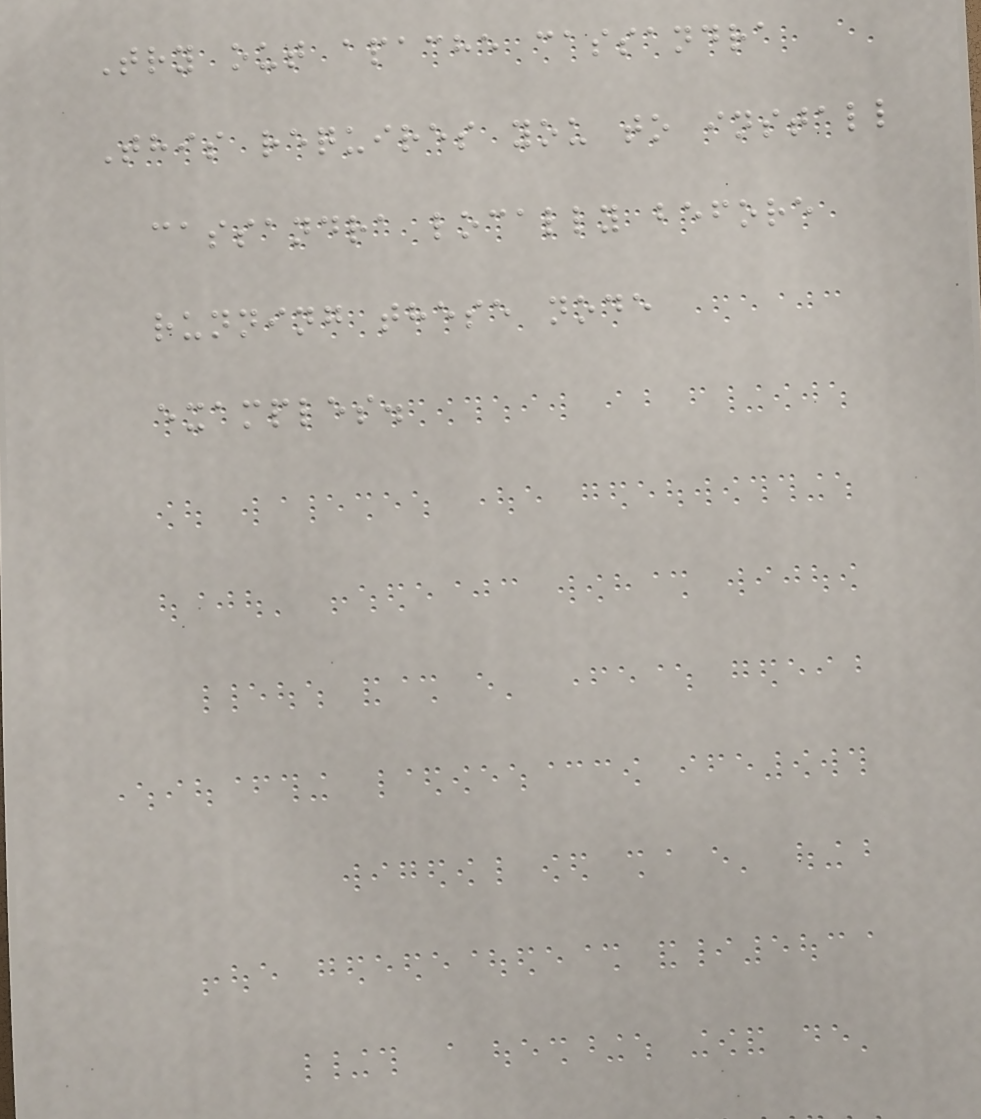Try out apache cassandra
This requires you to install
cassandra locally before
running these node
examples.
